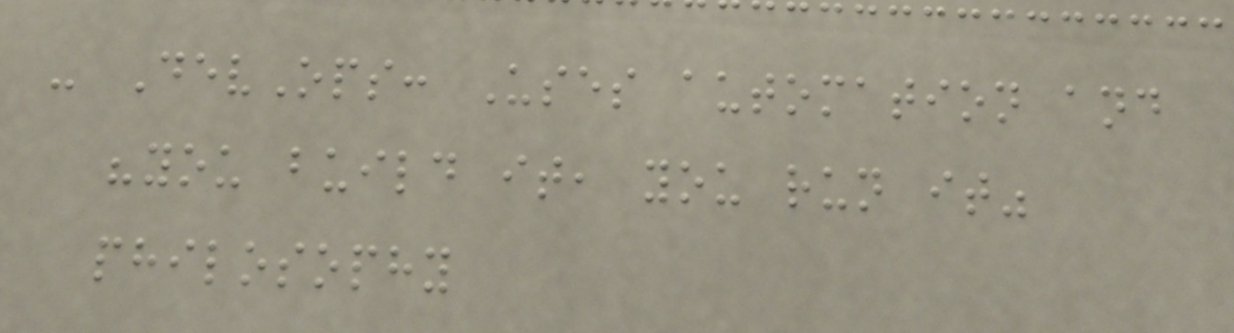- DevOps: Uses automation and
"you build it, you run it"
philosophy
